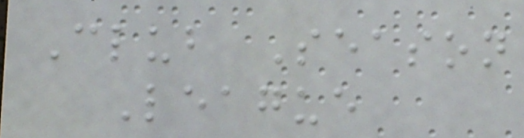Club Season
League
